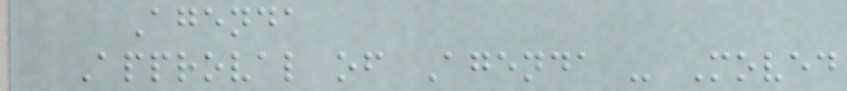Agenda
Approval of Agenda - Moved
